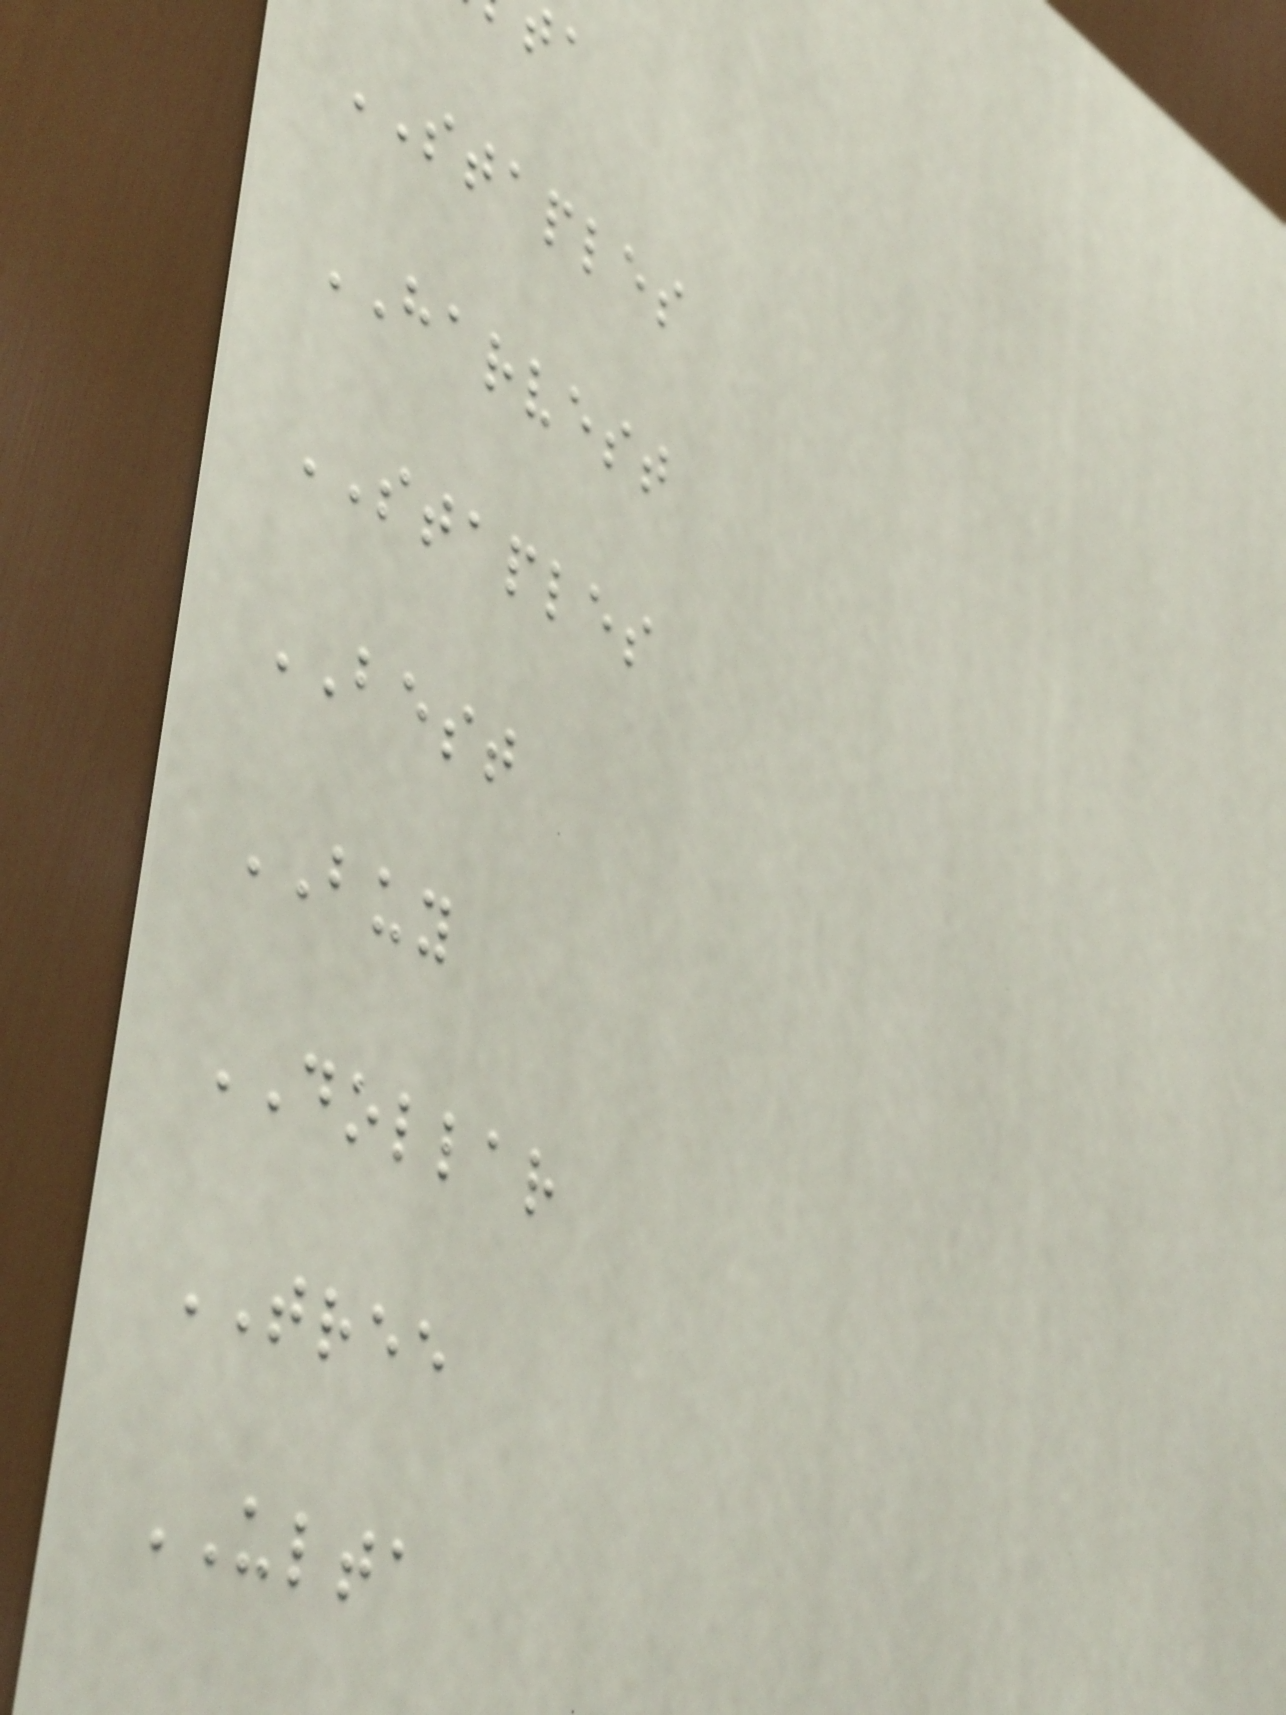STAPLES
HARVEST
STAPLES
BEST
BUY
DOLLAR
TREE
ULTA
